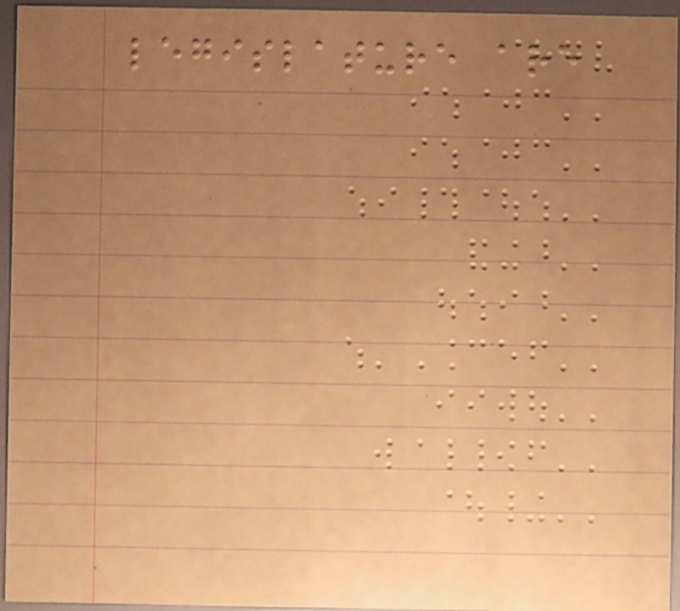legislature are
